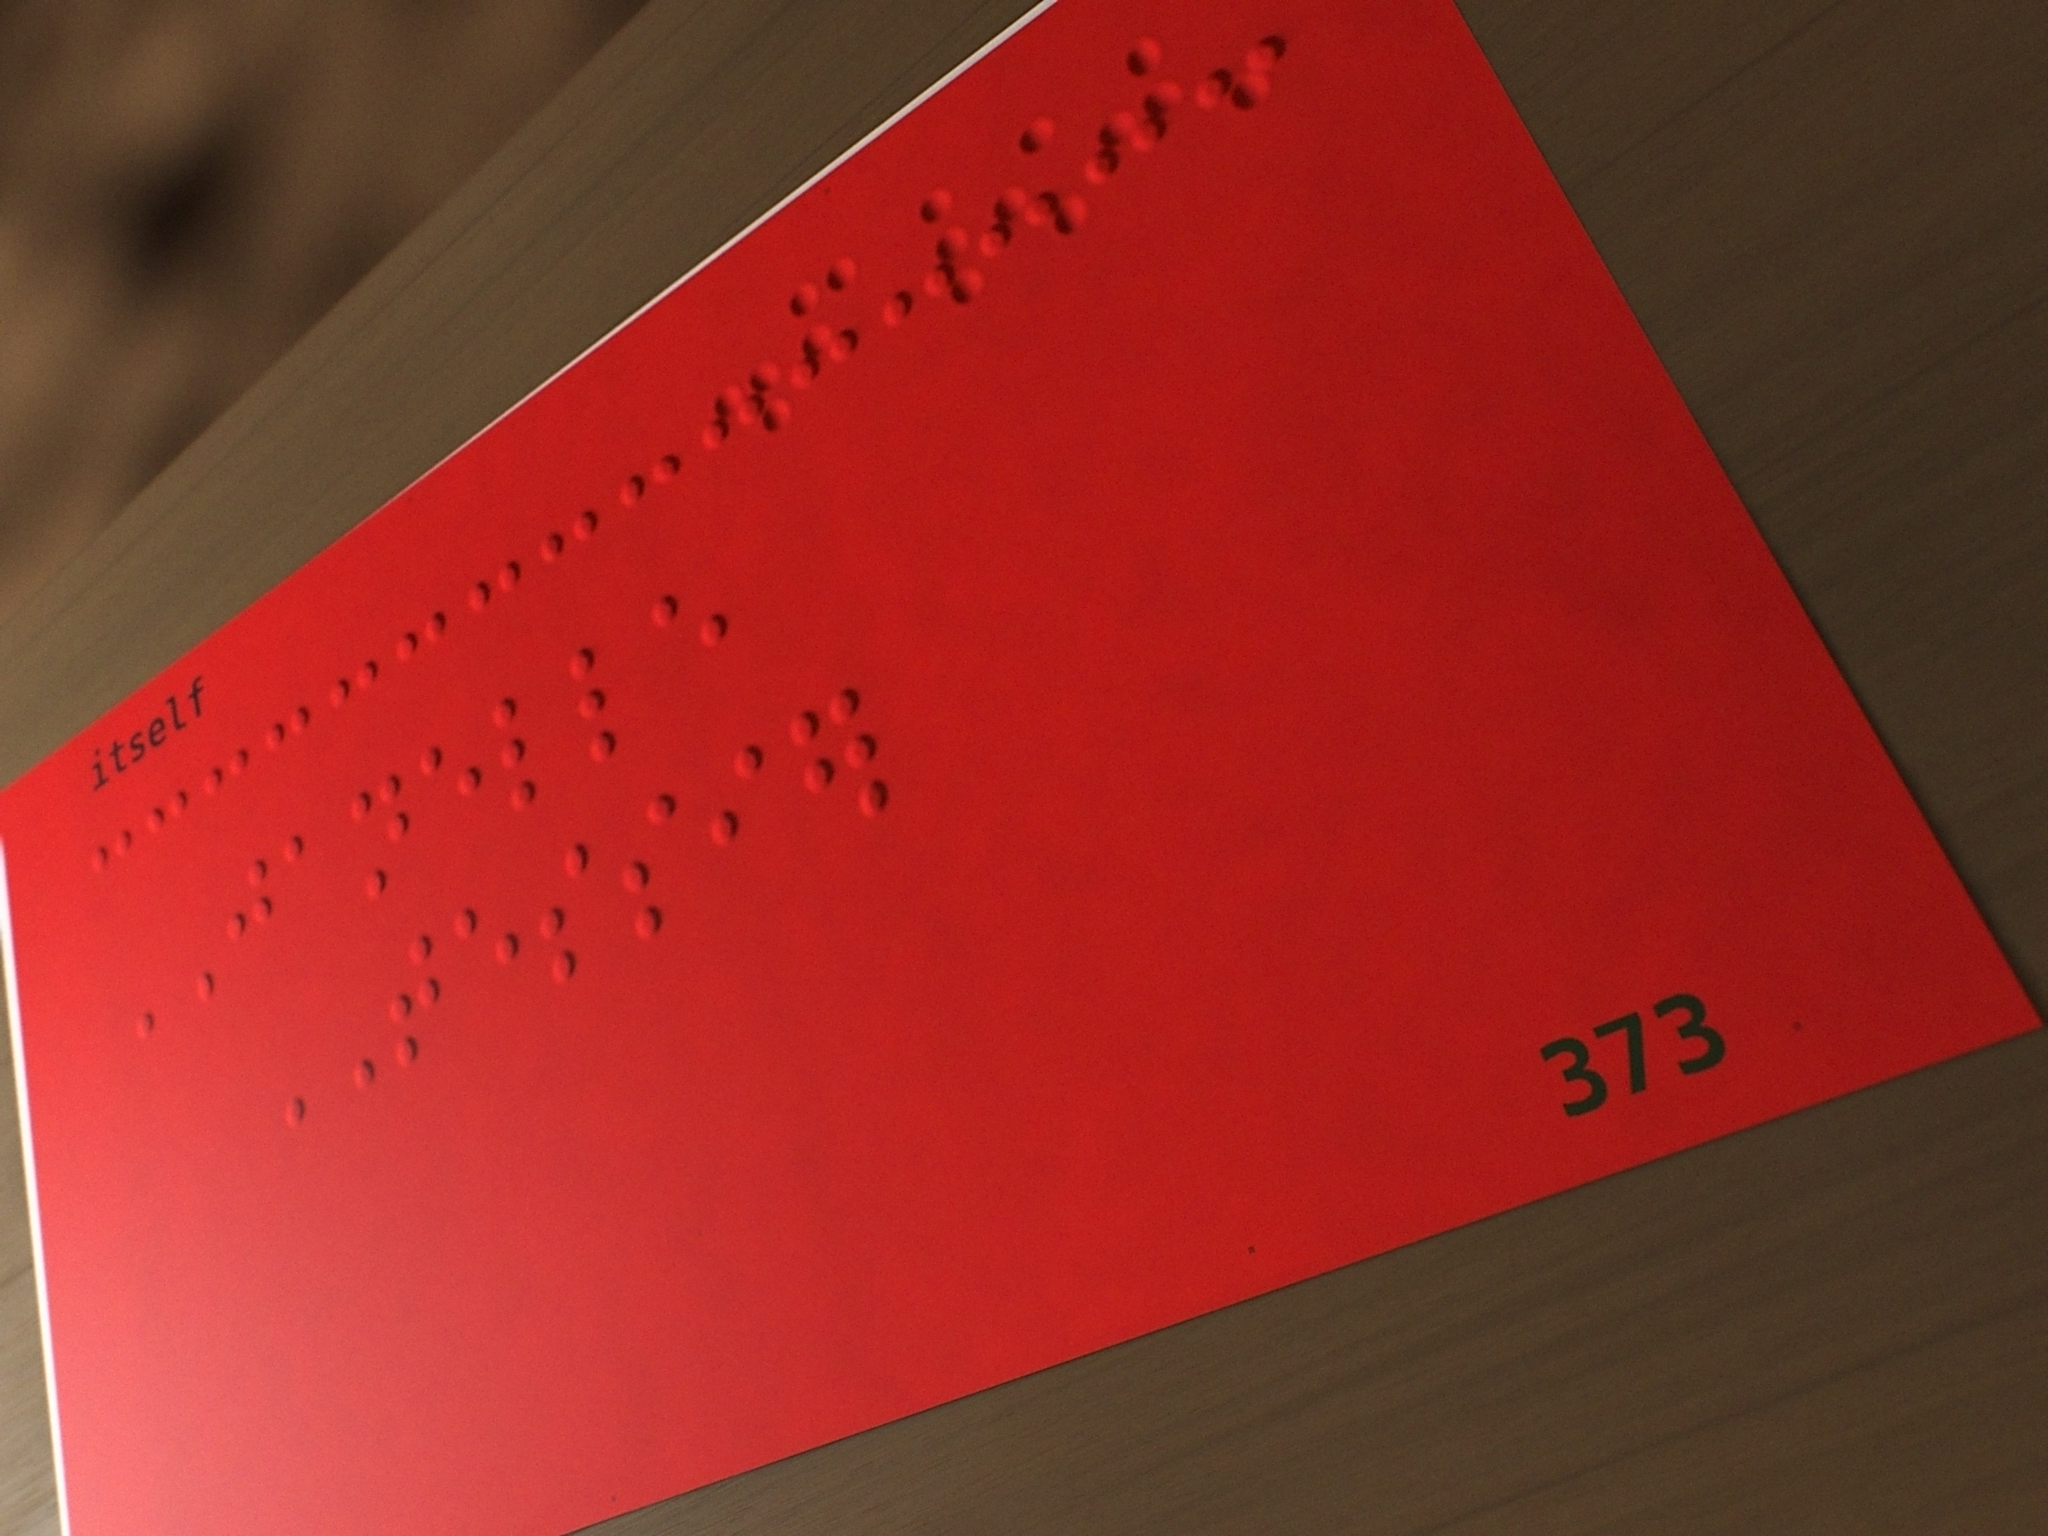JANELLE
TESSIER
